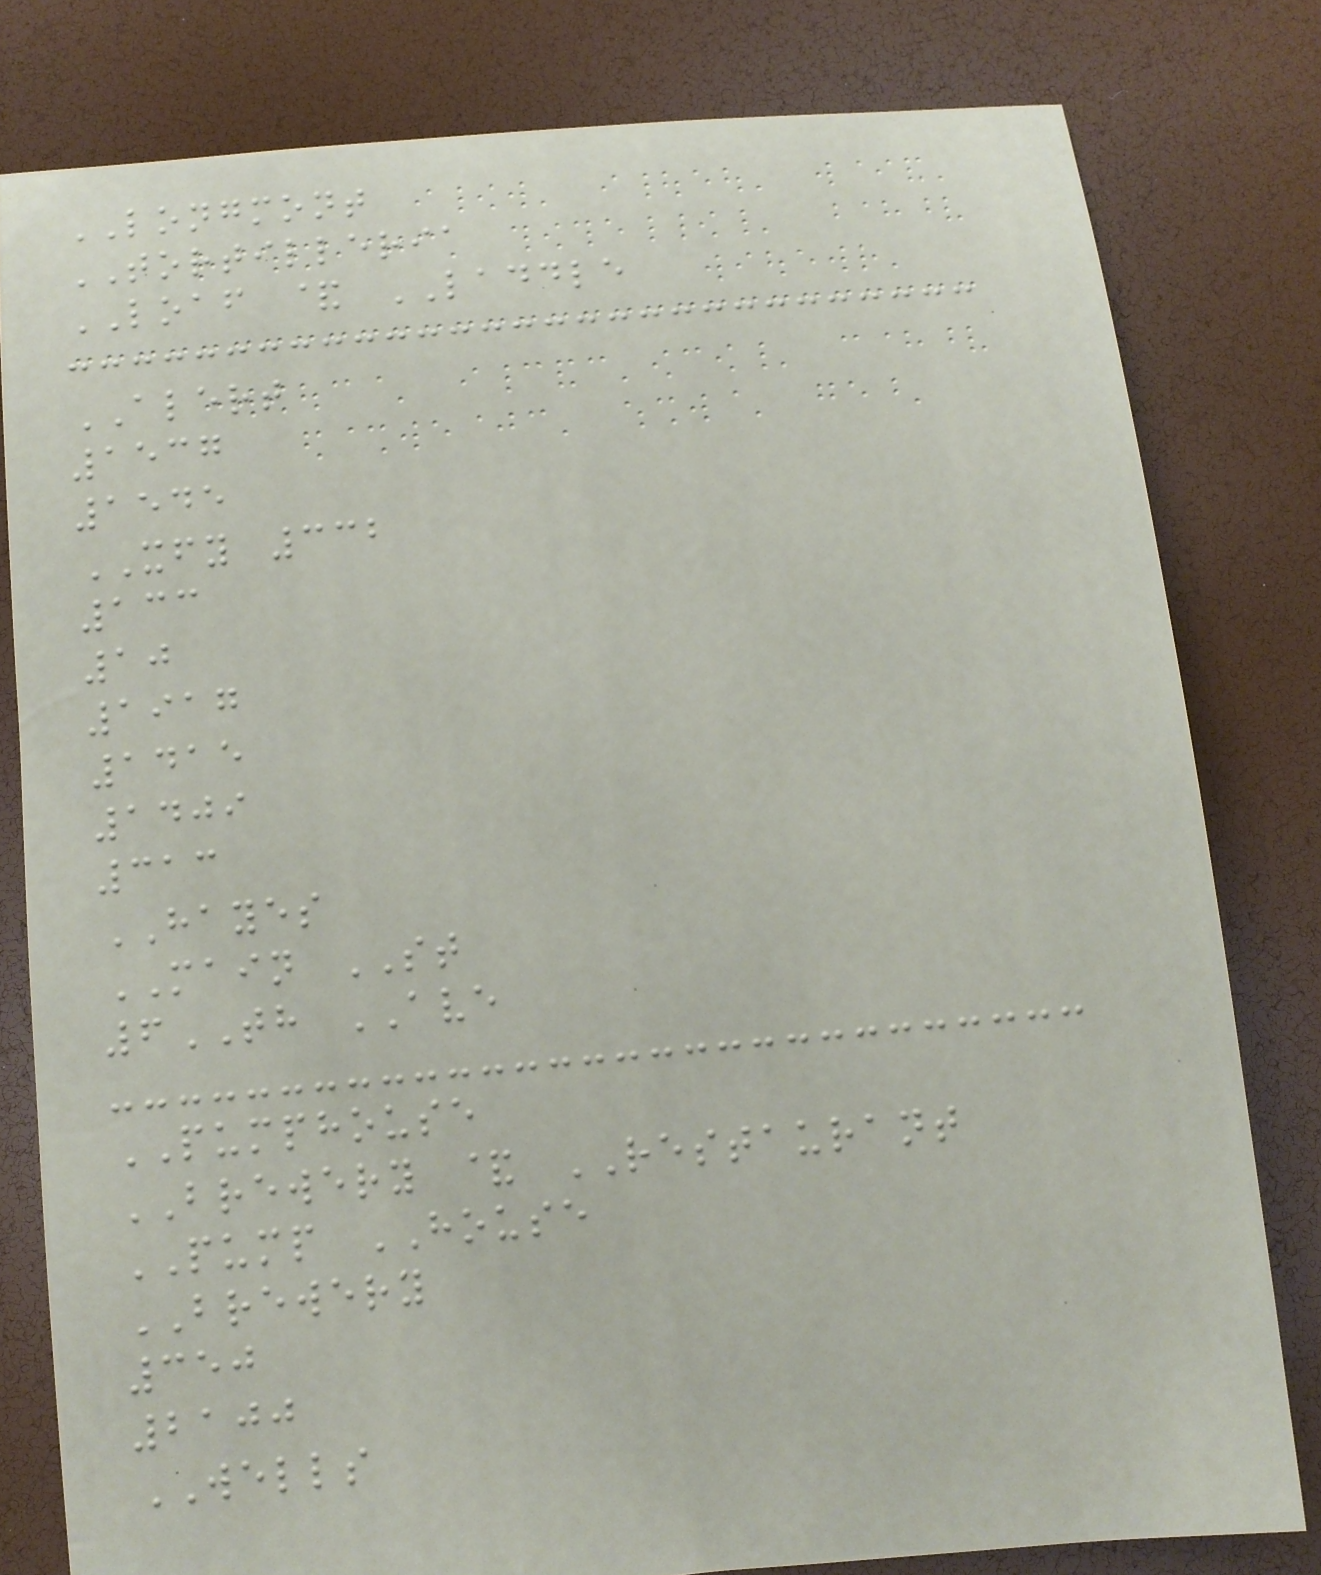LONGMONT
TORTILLERIA
LOAF & LADDLE
ALERT
1537
1545
XFY 332
133
10
1917
1415
1409
313
HAYES
MAIN ST
6TH AVE
PUMPHOUSE
BREWERY & RESTAURANT
PUMP HOUSE
BREWERY
350
2100
WELLS
